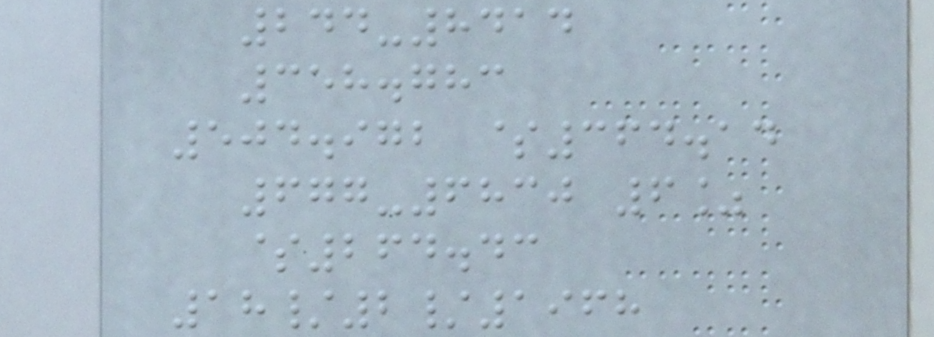244-8414
358.783
504.972 $364.14
677-6830 6%
$264.43
18/2/1968
